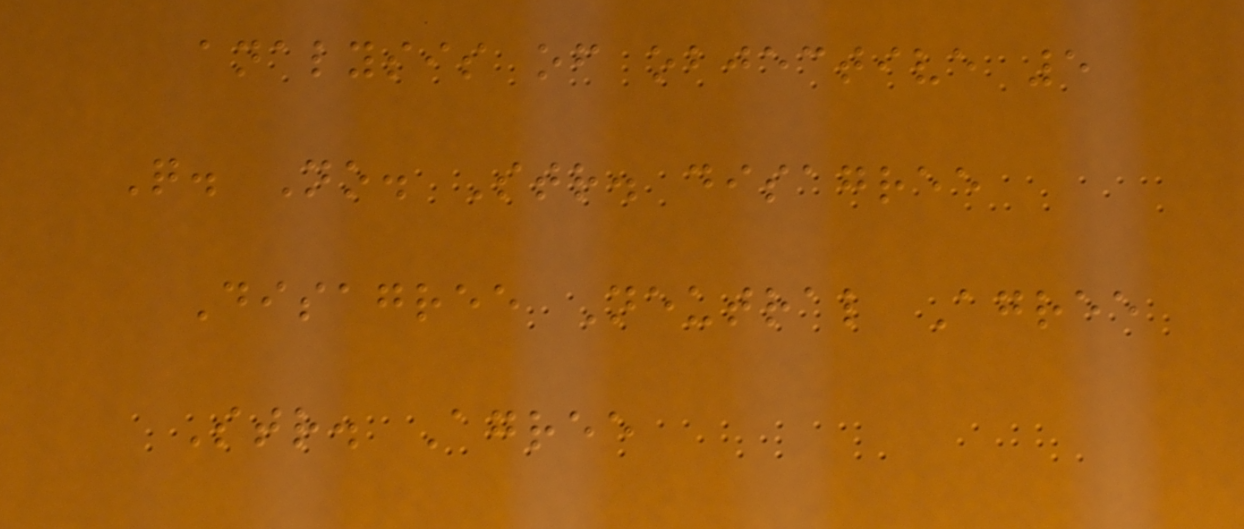analysis of objective 5
Q. No. Str. disagree
Disagree Neutral Agree
Str. Agree
